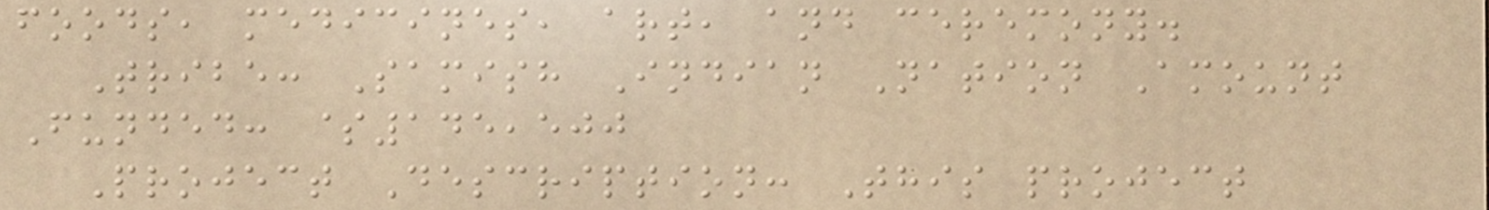foods, medicines, art, and ceremony.
Tribe: Samish Indian Nation Amount
Funded: $145,500
Project Description: This project
